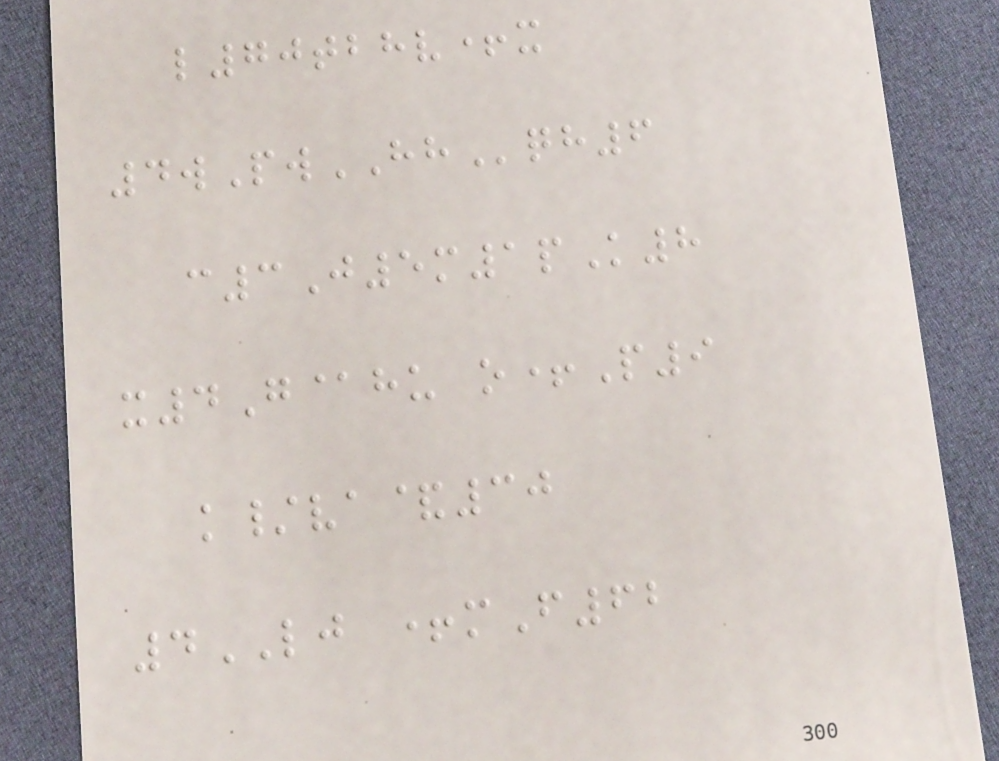l70tbhv+x
4wPwHHqh6
c3J5m1pK8
x4G@hu o+P9
k/va&30
4LJ +mF62
